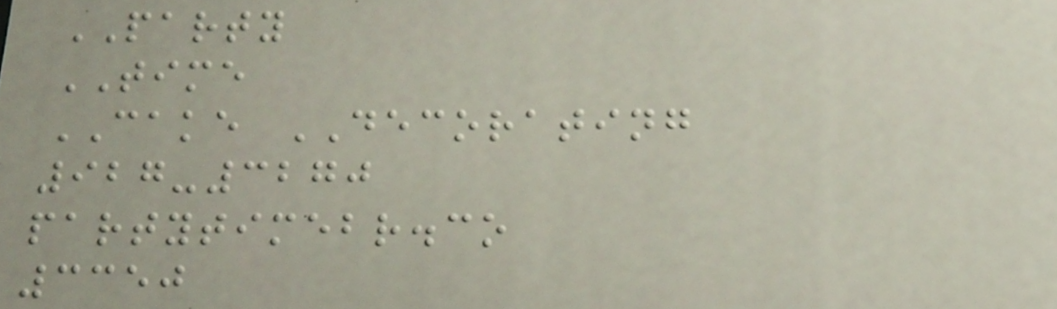PARTY
TIME
CAKE DECORATING
927-3270
partytimebr.co
3350
